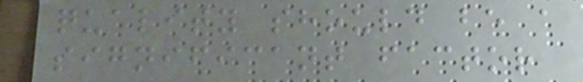quality should be a
significant factor
